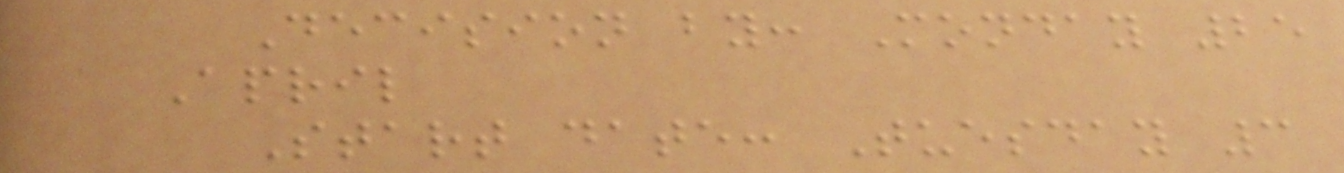Decision by: Monday 25
April
Start date: Tuesday 3
